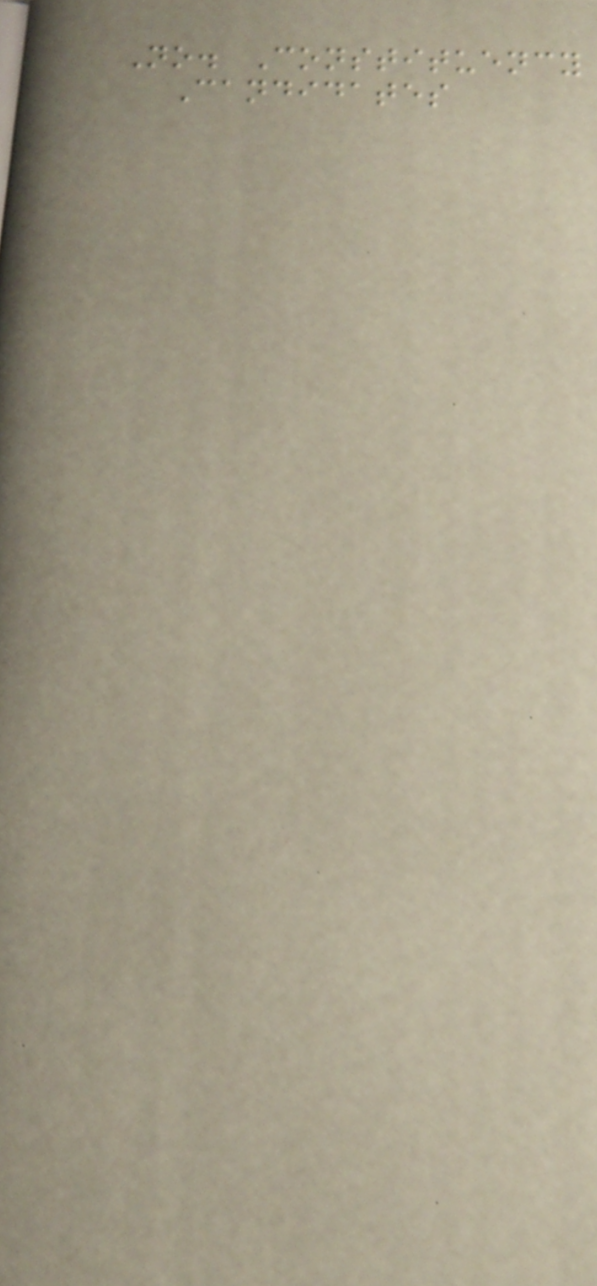No. Constituency
Candidates
